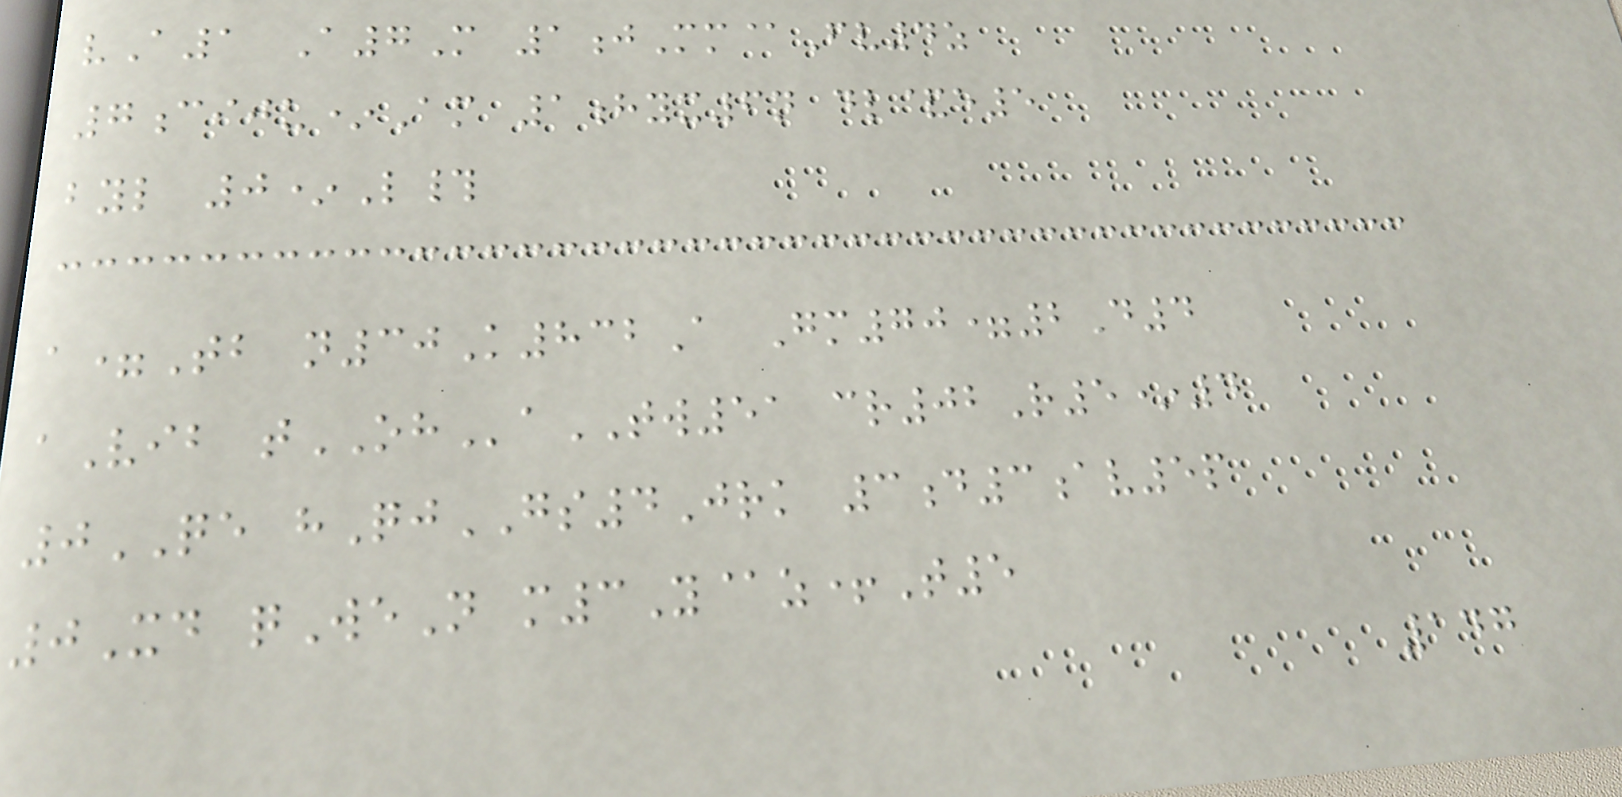vA1 A7M 1jMm@Fv4z
7ciju*Am 1hyx6n dl&e5
byl 0*L#
a=Tb n30K832A Gm70=2D4
aVib tOHaTW51 cr02R5*4
0QE hQjGS4Jrk 3d3av5p
0Xd qWeN m3Y@z+T5
147
